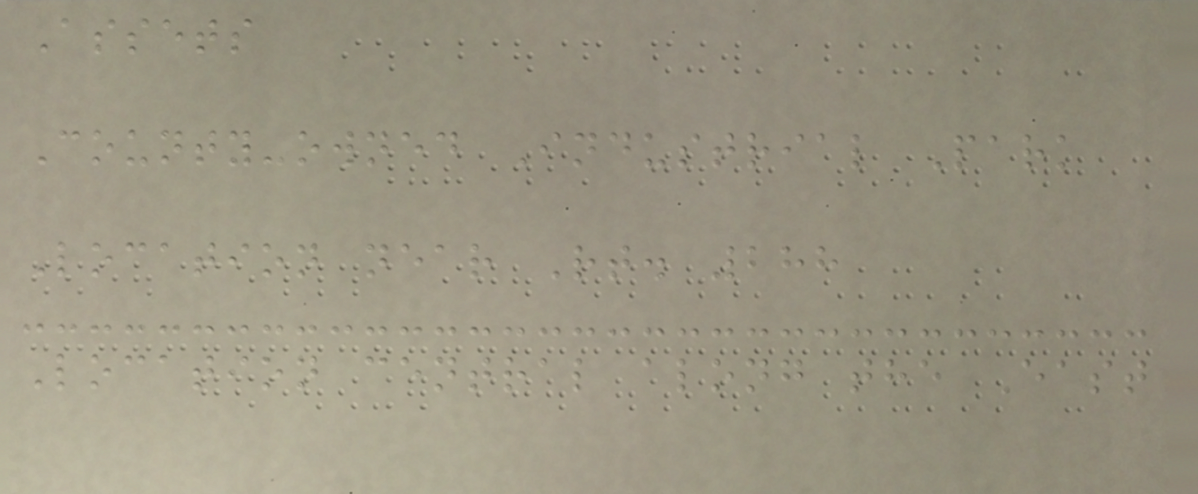Assets
County-owned Industrial Park
Location near Rt. 288
Location central along the East
